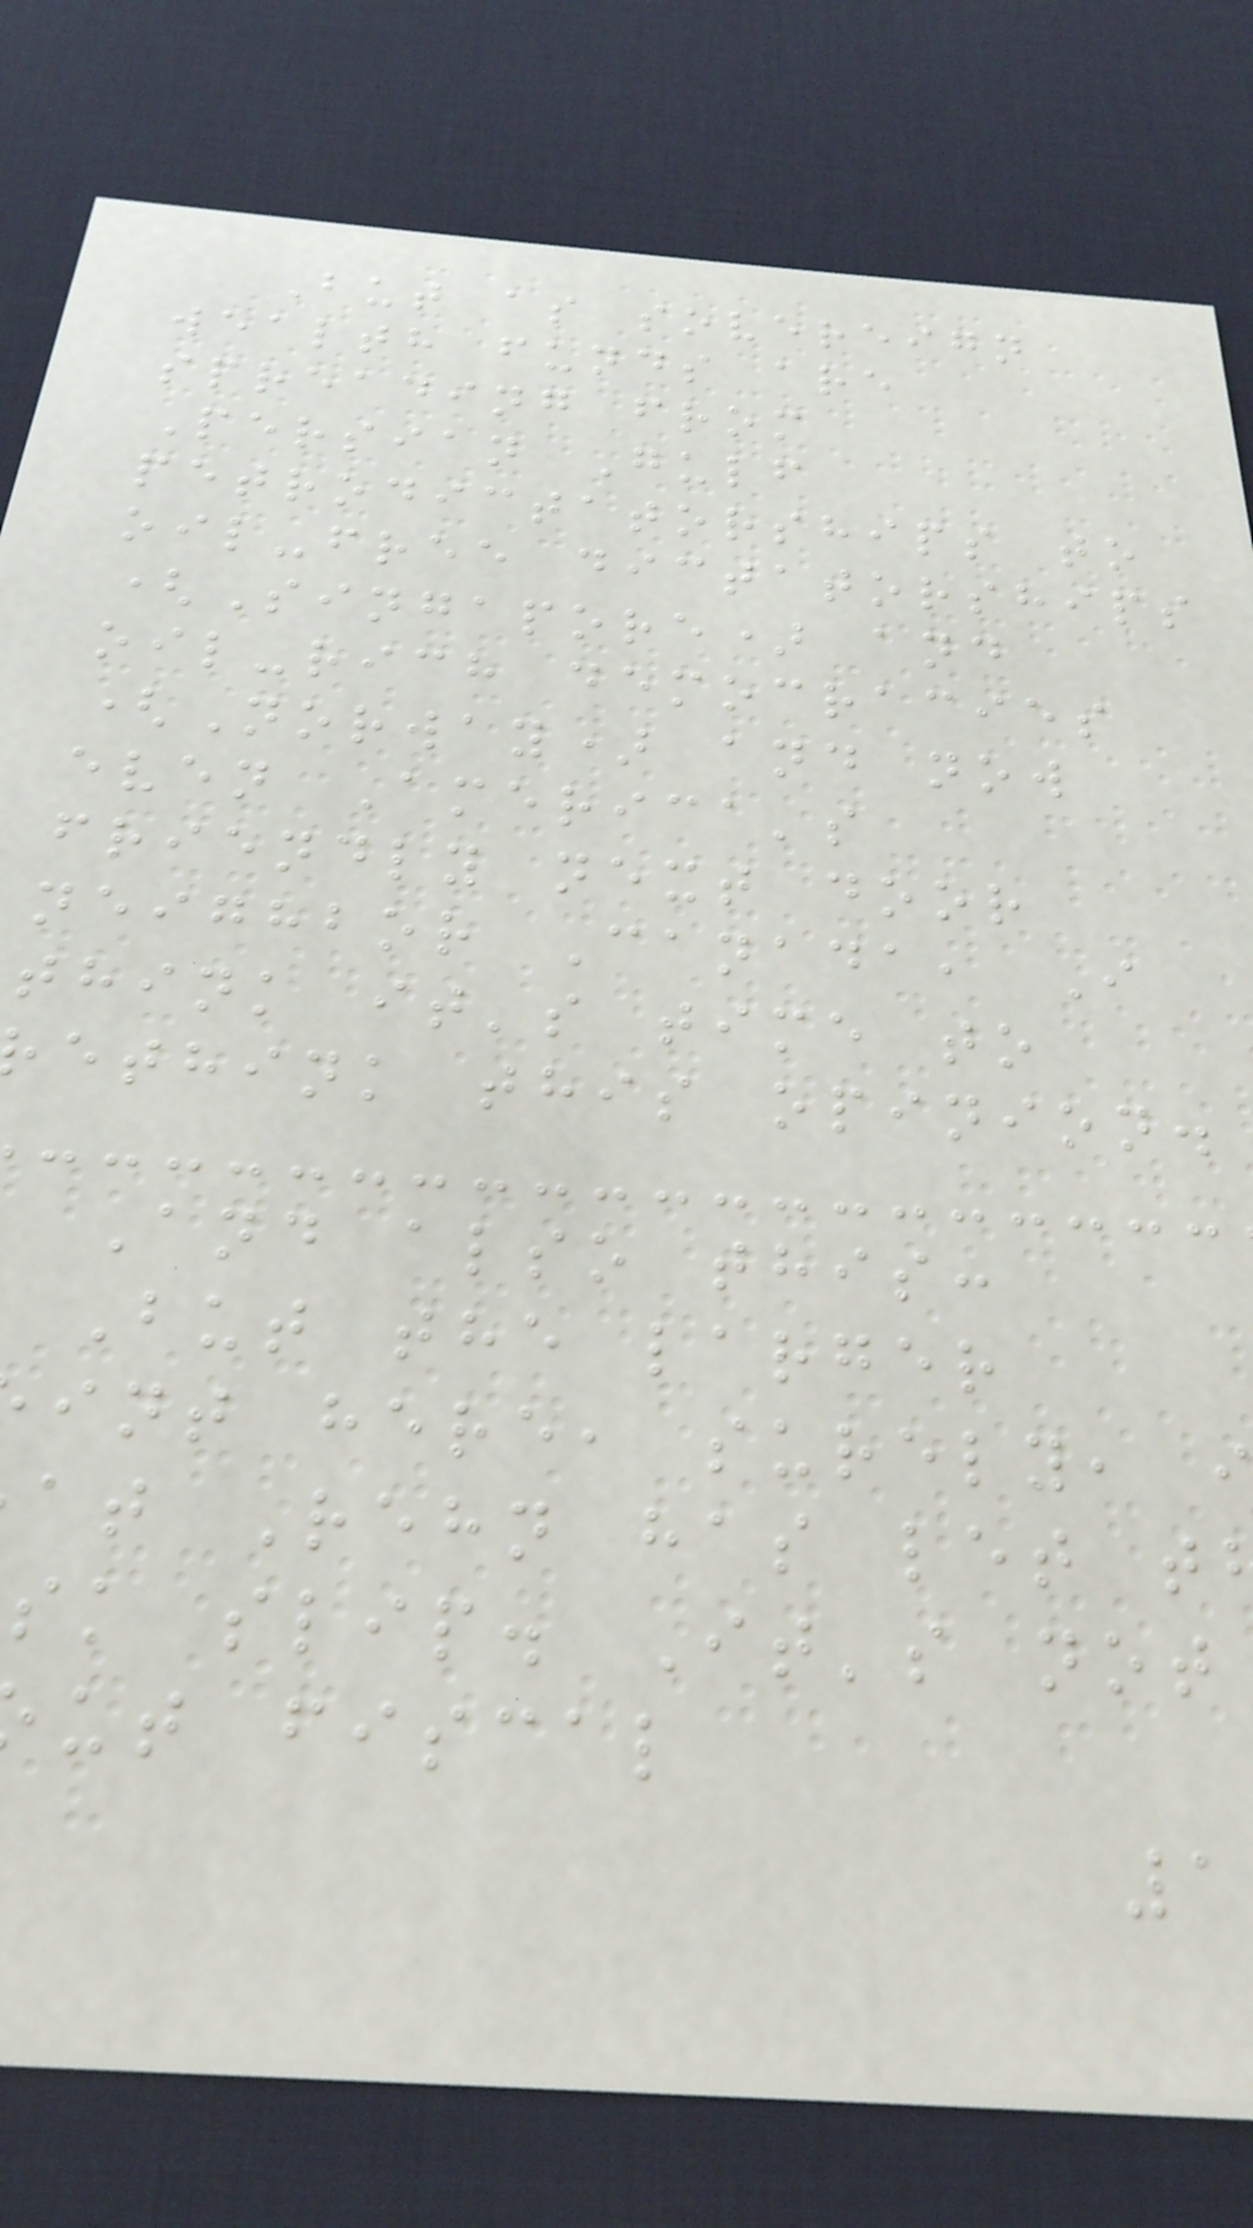But as sovereign
wealth funds are
spreading from
Persian Gulf
petrodictatorships to
oil-free dictatorships
(Singapore) and
oil-rich democracies
(Norway) and now
even America's
friendly next door
neighbor Canada, I
think it's time to
ethink this opinion.
And also this:
But the larger
int here, surely,
at Rehn has let t
sk slip. It's not
ut fiscal
